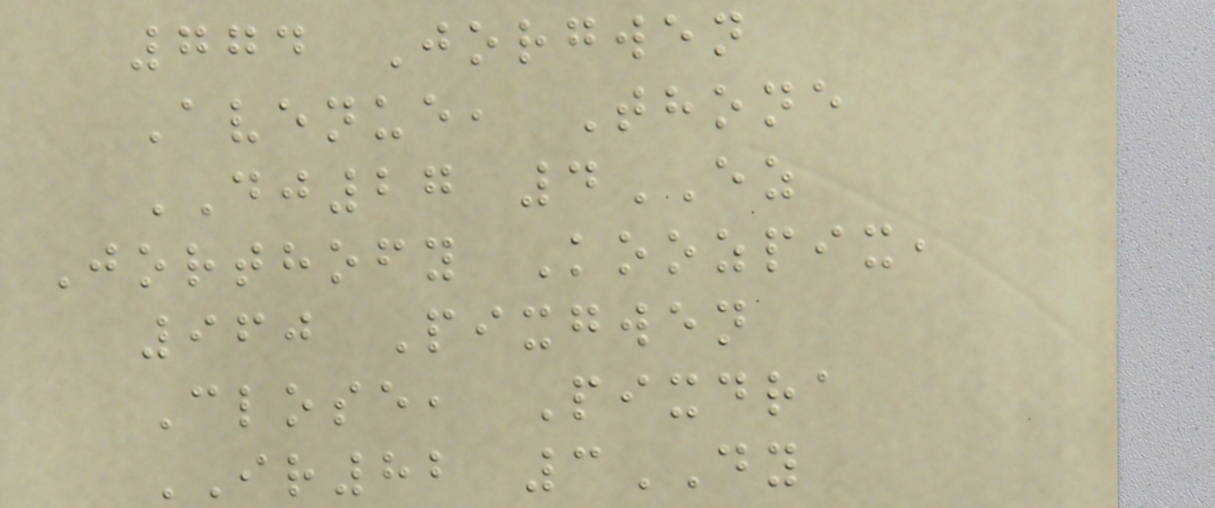774 Jorgwen
Avenue, Thone
DJ27 4EZ
Jorthofy Koozpix,
960 Pixgwen
Close, Pixdra
IR82 3DY
